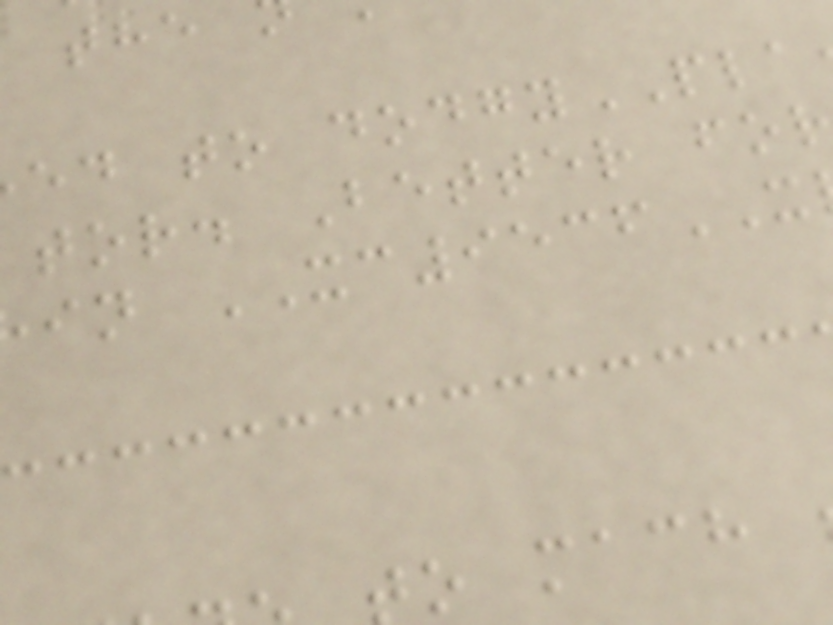ed to dodgyPLA
tor. Better fo
in XC9536
